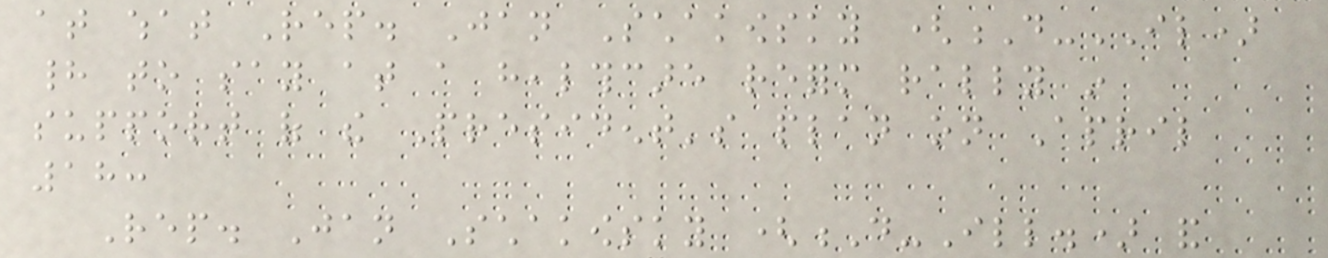at what Rep. Jan Schakowsky (D-IL)
had to say at a healthcare reform rally in
support of the President's plan on April
18:
Rep. Jan Schakowsky (D-Ill.) and
